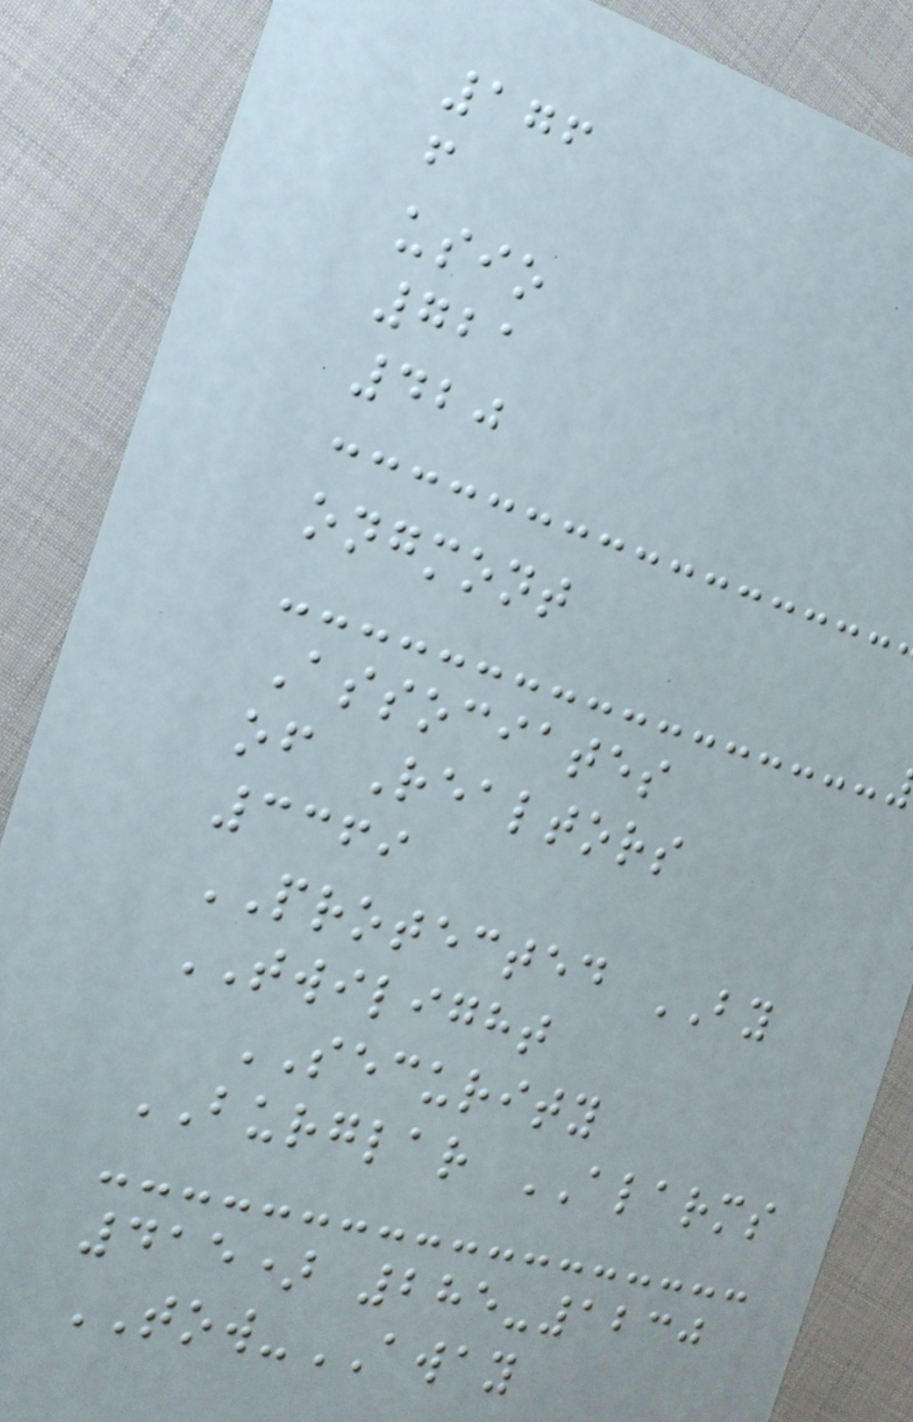176
f
usio
721
420
ongmont
Associates
of Realtors
3369
PROTECTED BY
TWILIGHT
SECURITY
BURGLAR ALARMS
415) 285-1230
TOW-AWAY
